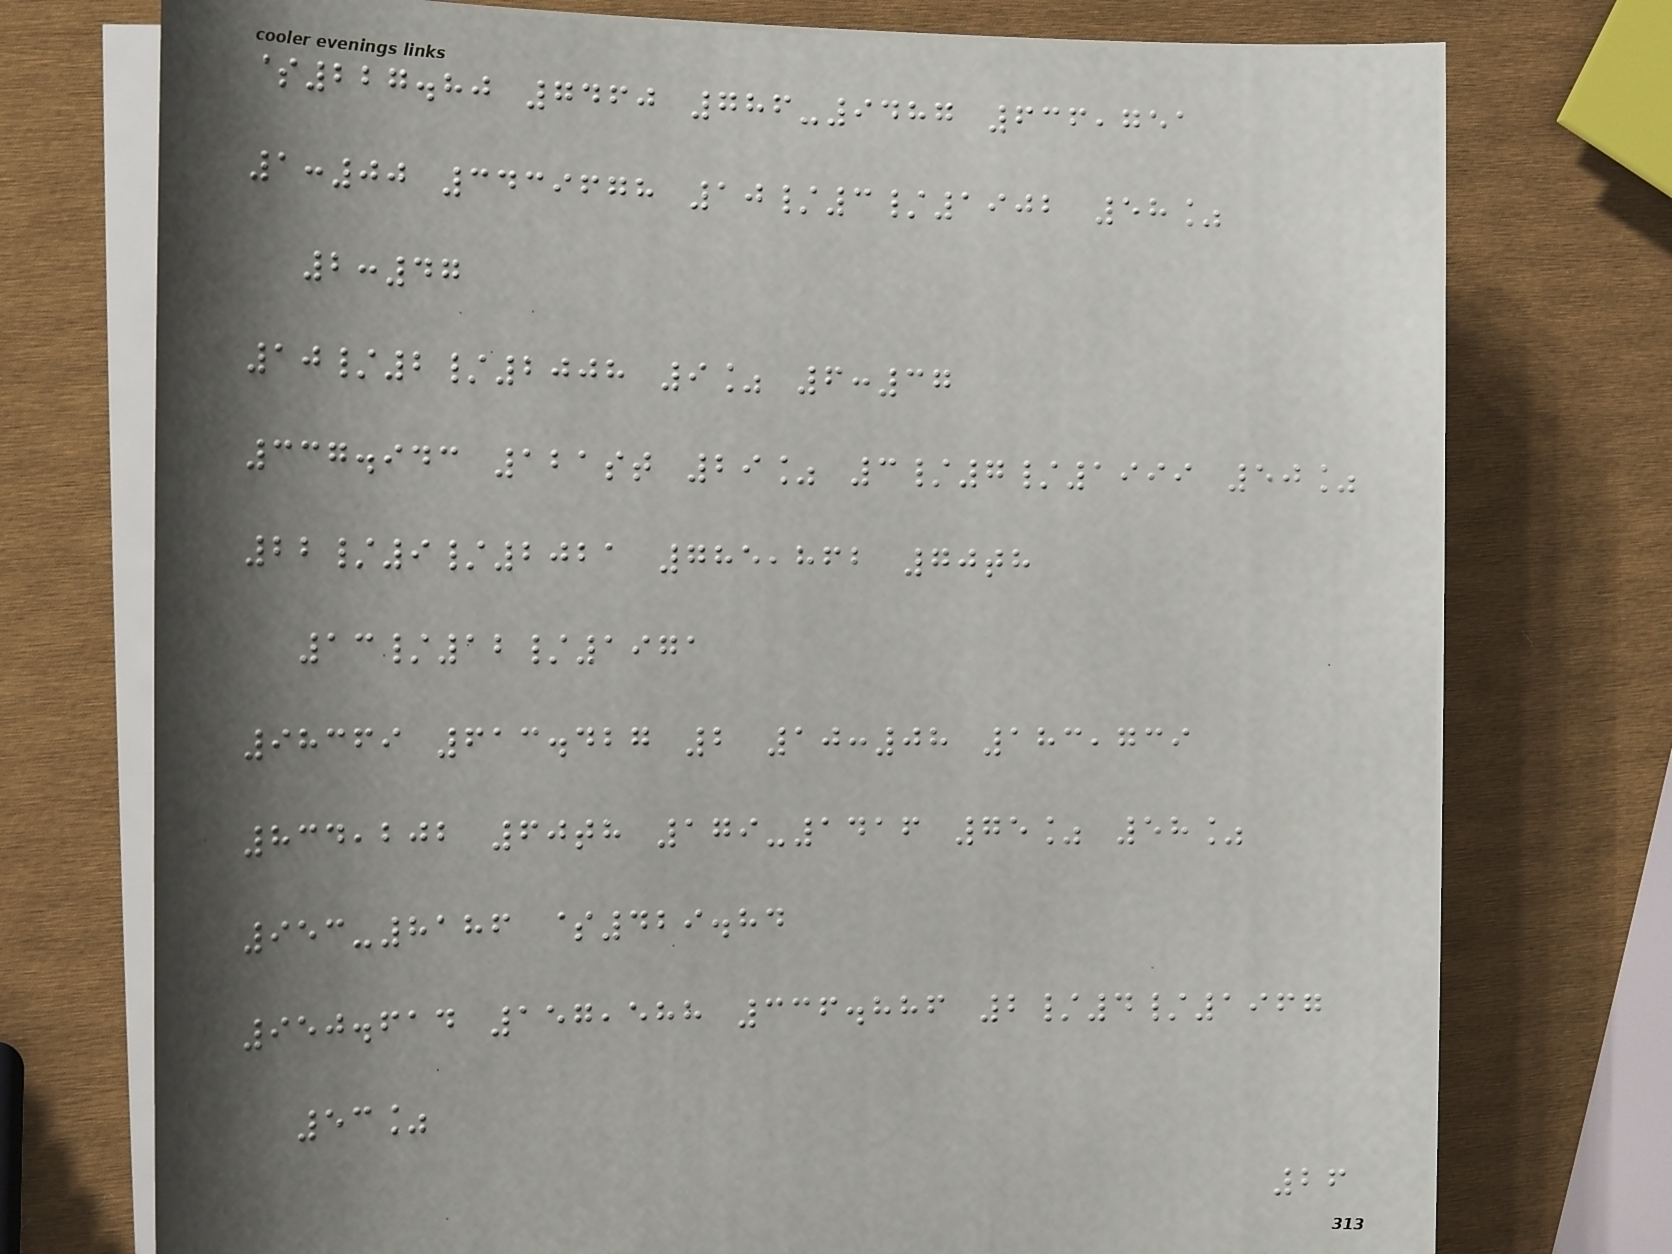$227.80 7460 786-9487 636,751
1:00 3439678 10/3/1902 58%
2:47
10/2/2008 9% 6:37
337.943 121st 29% 3/7/1999 50%
22/9/2021 785,862 70th
13/12/1971
98369 613.427 2 10:08 183,739
834,202 60th 179-1416 75% 58%
953-8186 $429.84
950.614 157,588 336.886 2/4/1967
53%
26
